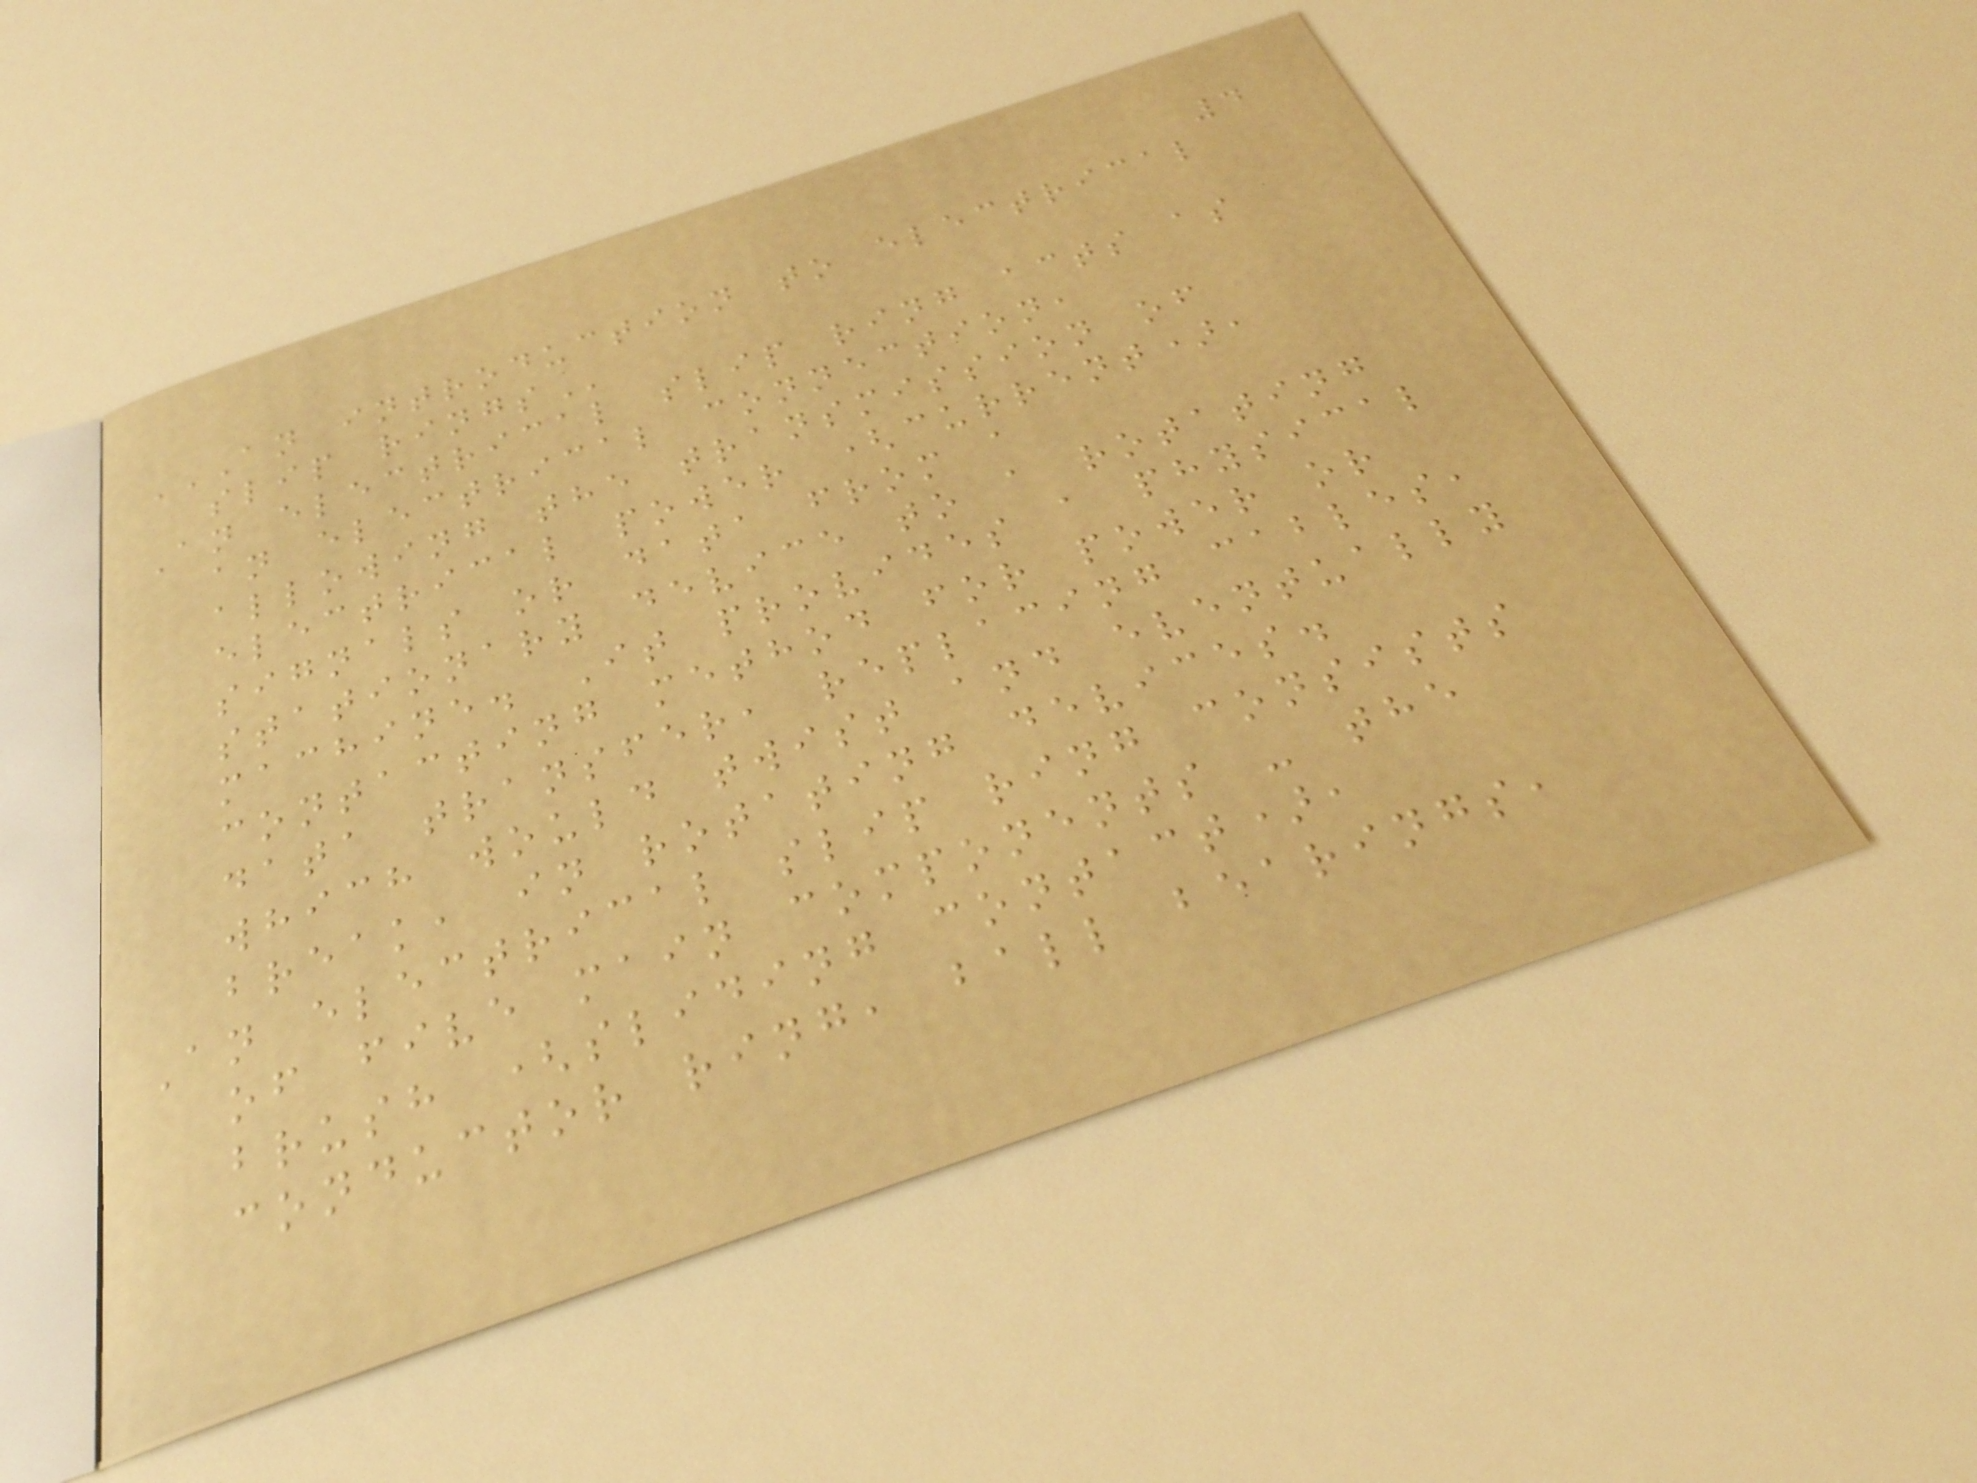4
AN INTRODUCTION TO ELECTRICAL
SLIP RINGS
An electrical slip ring acts as
an electrical connection,
allowing the transmission of
electrical power (current),
signals or data from a
stationary device to a rotating
machine. It provides a physical
contacting method for power or
data transfer, replacing cables,
which would twist and eventually
break, in rotating devices.
An electrical slip ring consists
of five main components - the
brush (sliding contact),
conductor ring, ball bearings,
